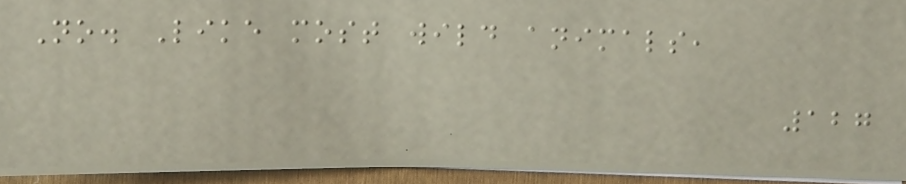No. Like most wild animals,
127
